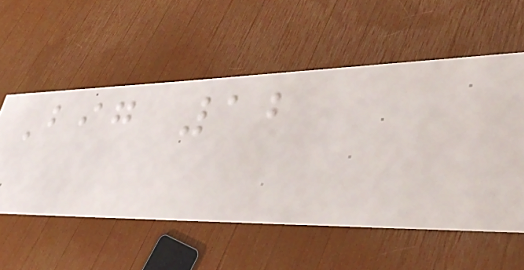Big 12
